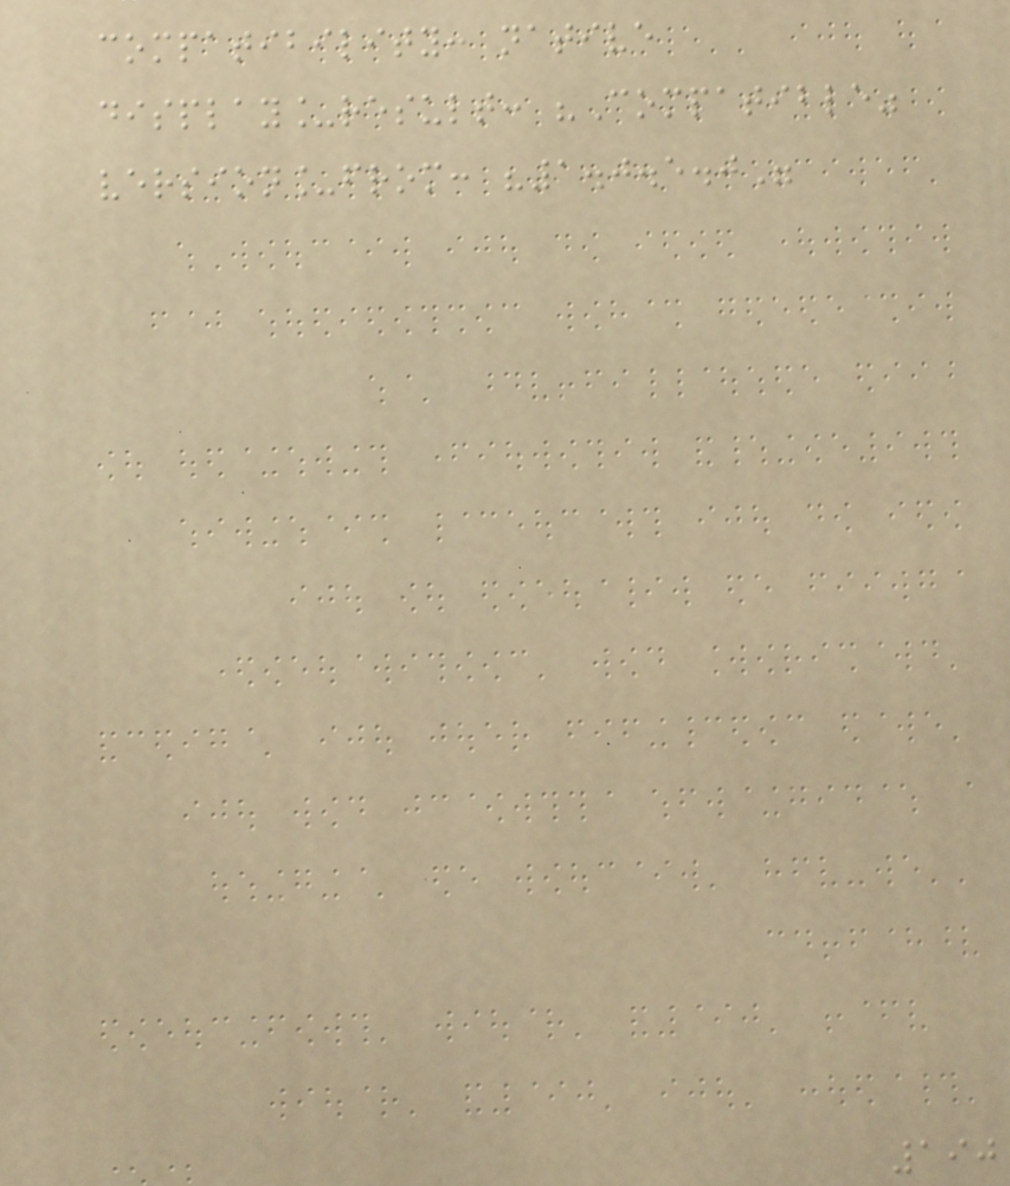compatibility: native
display_result: "Compatible"
version_from: "1.0.5.0"
190
